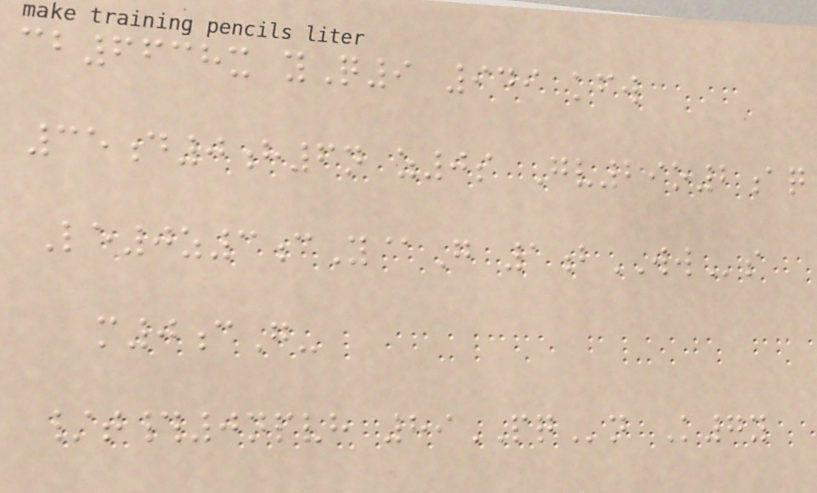cb6638x yQ9 949 kfw
35d0h6n z0s Gv29o2aq
Le0z3cY@G 1bWWs
m0cG-
/t#0npvh 89PQn K7y
